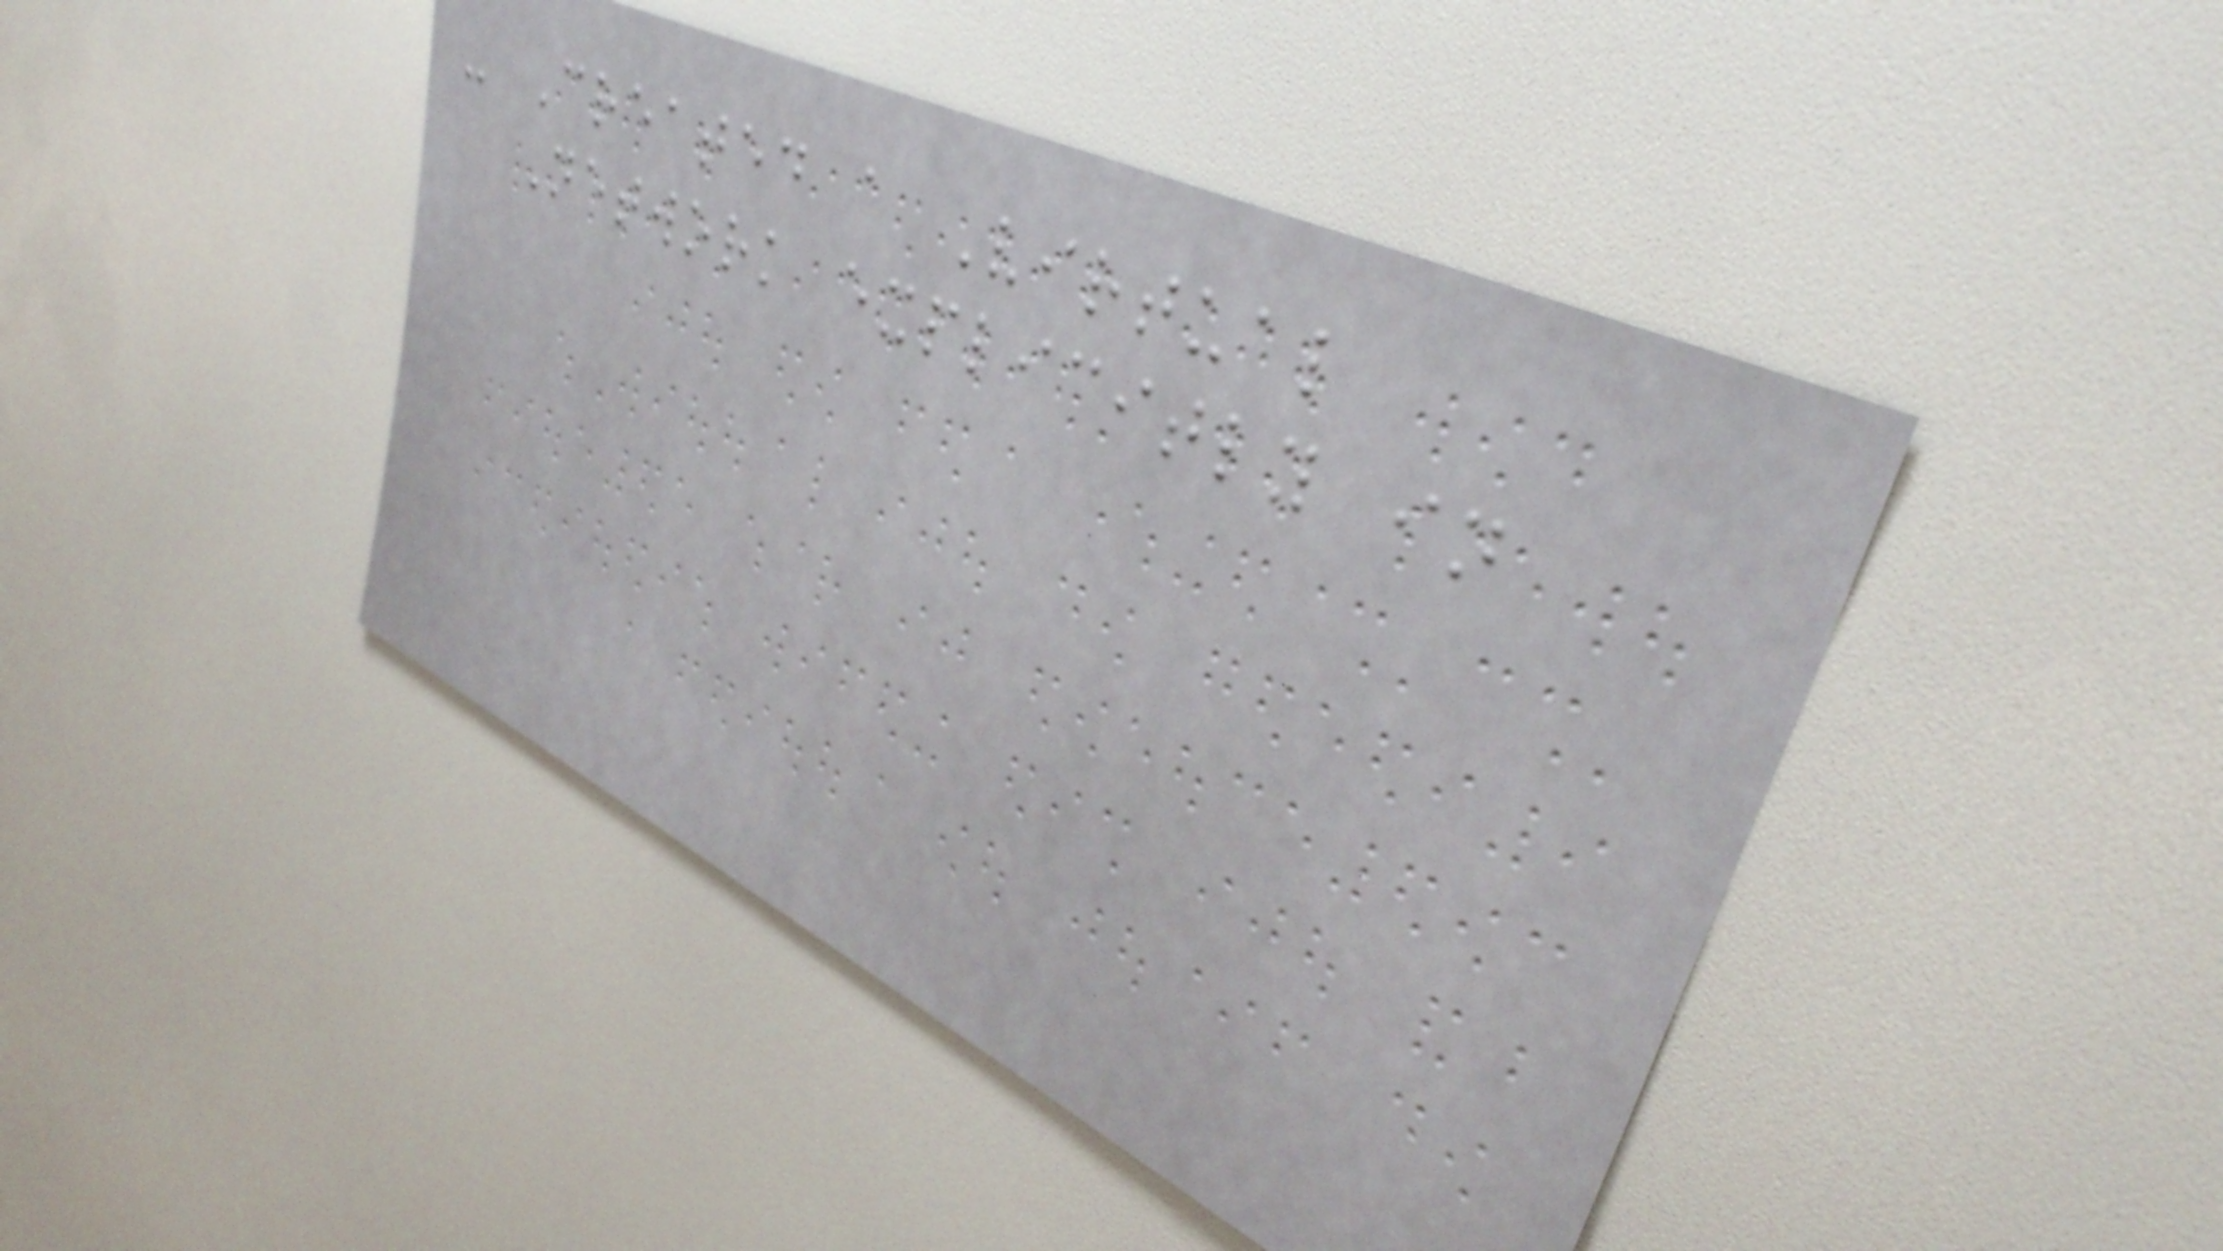- Created a Virtual
Network explicitly in
